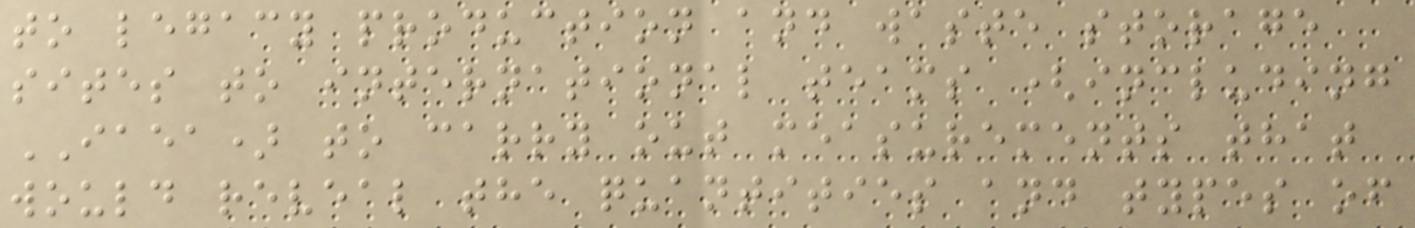to legacy production and waste storage
sites to international teams (including
IAEA) to carry out measurements that
would reveal the quantities and types of
